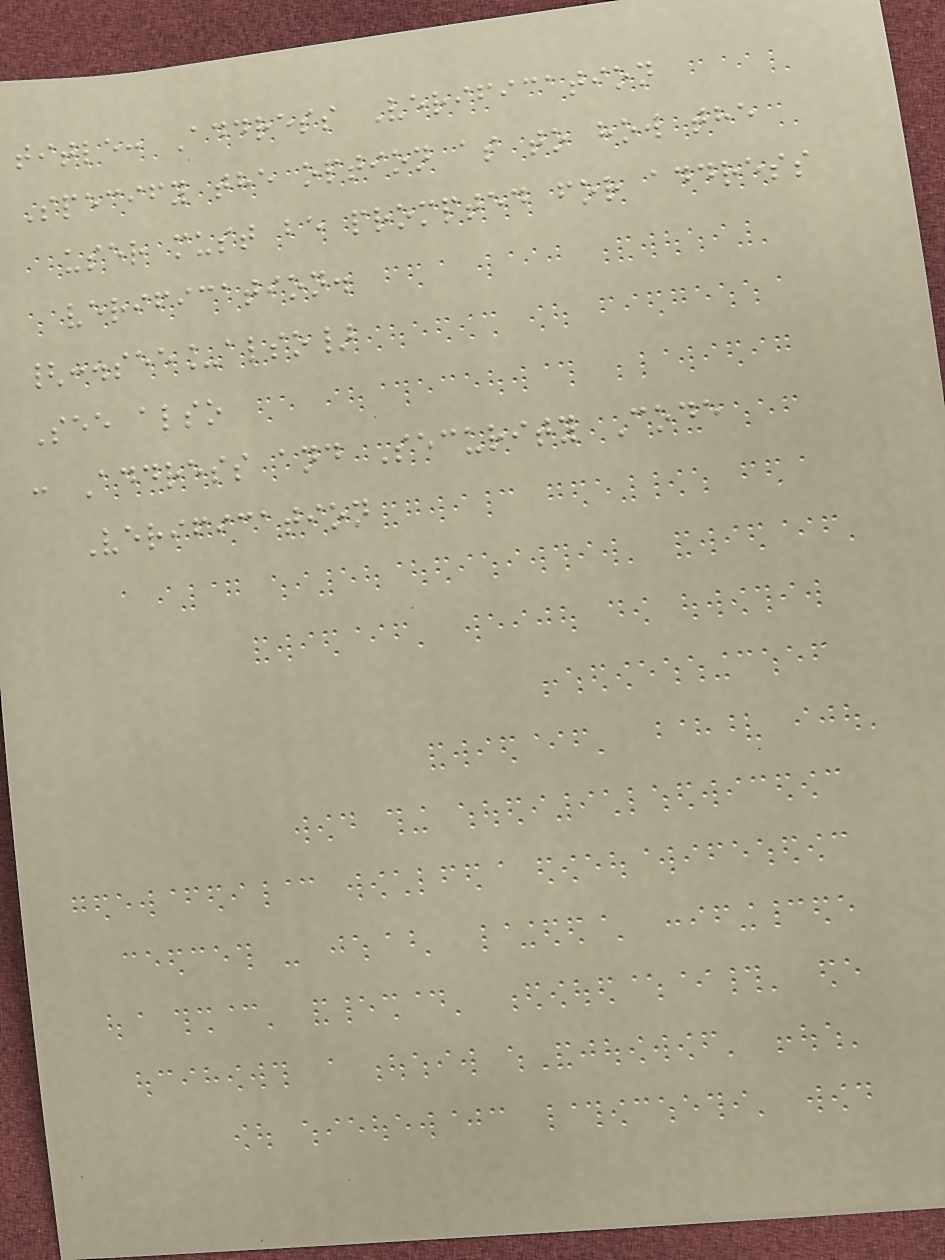title: Address Verification
Specify the option as to how the
user must be prompted for address
verification.
{:.see_also}
See also
: Address and Security Code
Verification
